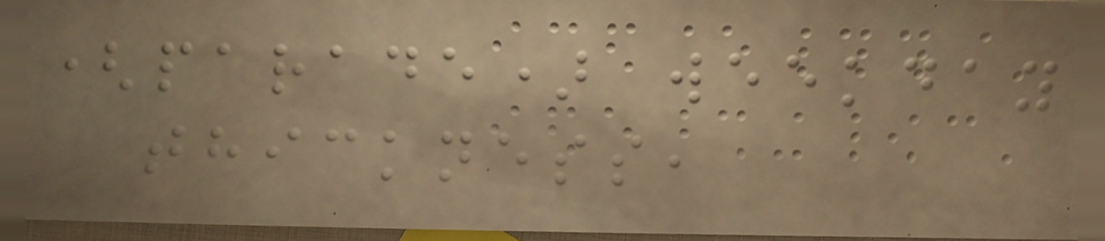(parade) weekday
thickness,
